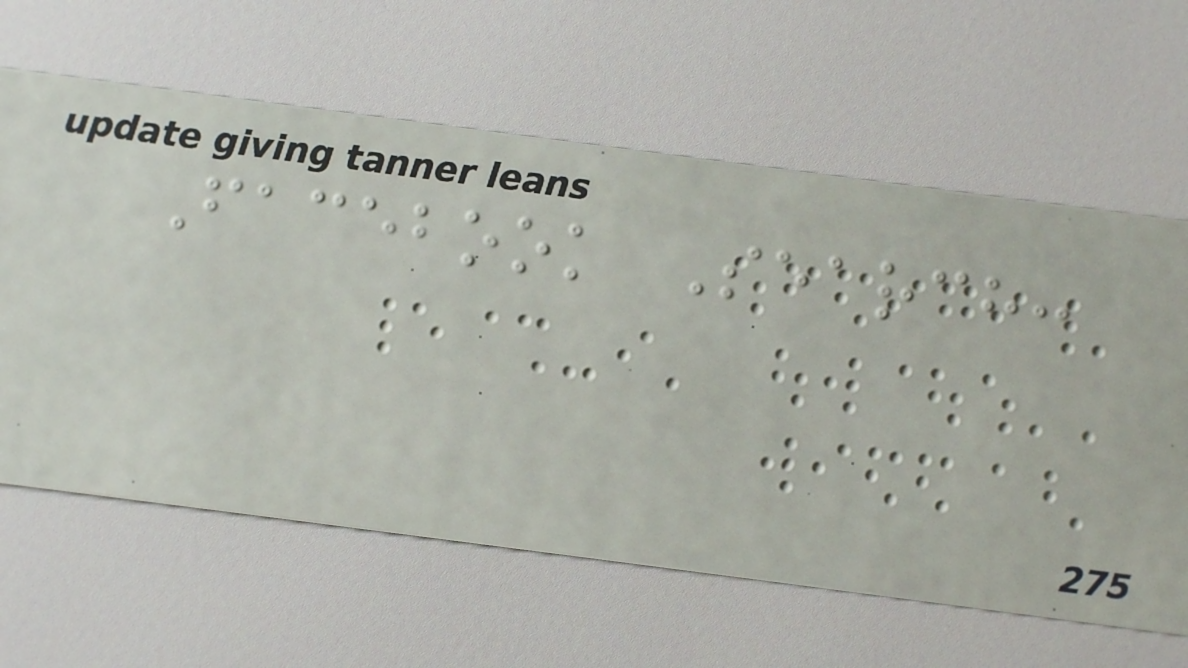Facebook Search:
